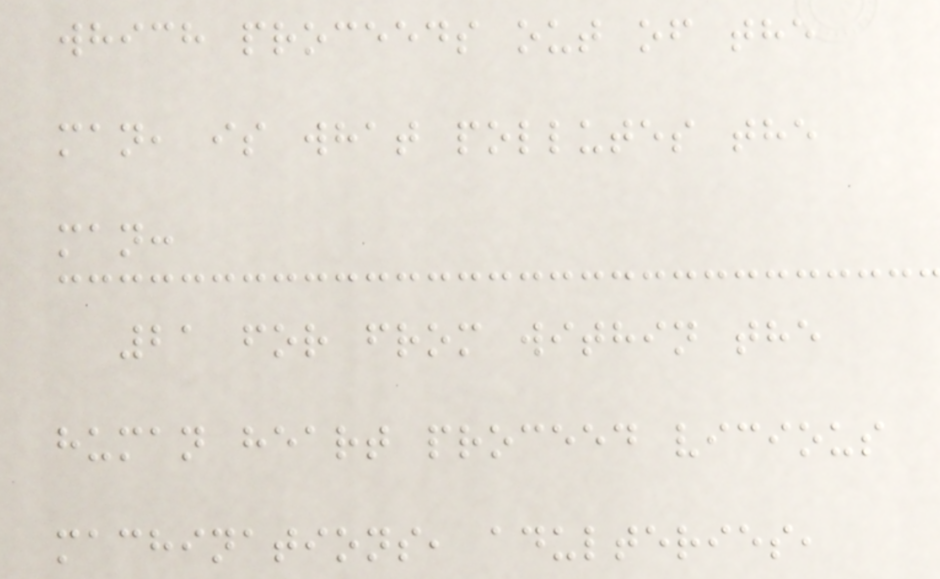which proceeds out of the
man, is what pollutes the
man:
21 for from within the
human heart proceed vicious
machinations, adulteries,
